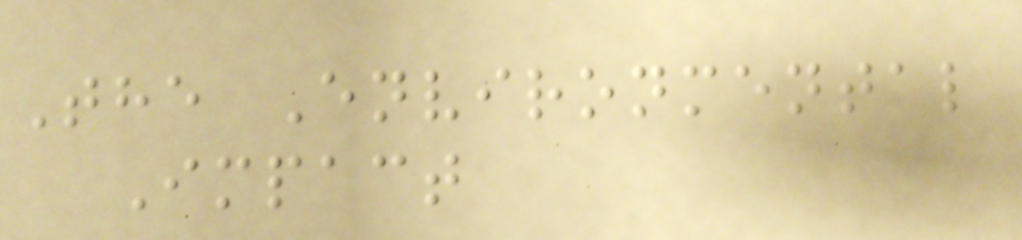The Environmental
Impact
